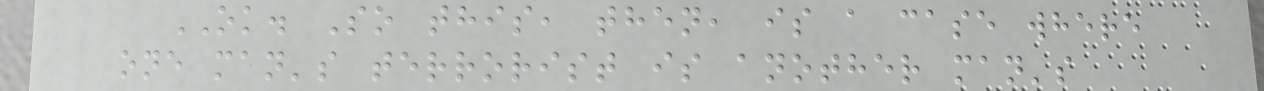OK. So this, then, is a case where
one man's terrorist is another man's
